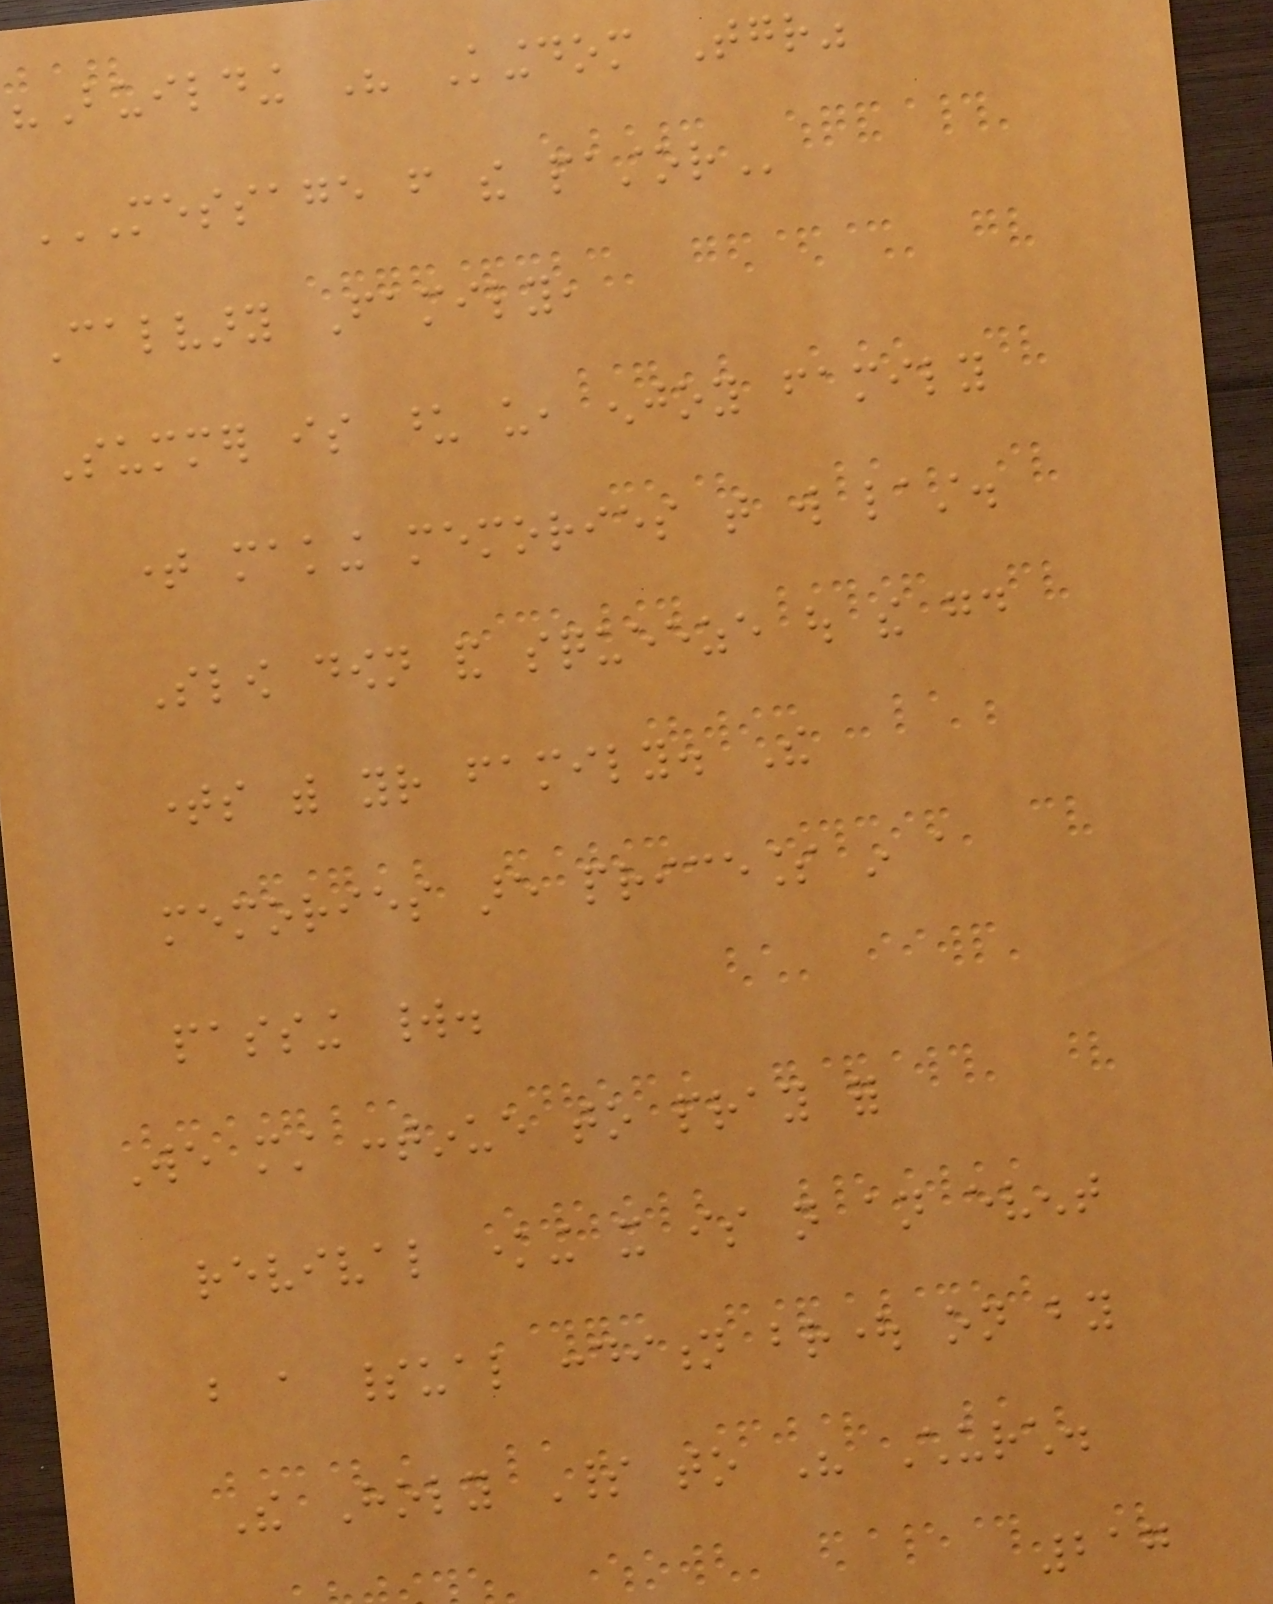"Building His Kingdom Together"
MESSAGE FROM THE PASTOR
Calvary Family,
Summer is upon us, enjoy family
time making memories that will last.
Slow down and squeeze out the good
times with your family. The
memories are priceless in a
passing world.
We must continue to pray for
revival knowing it is not an event
but a spiritual condition brought on by
The Holy Spirit to His Church.
217
